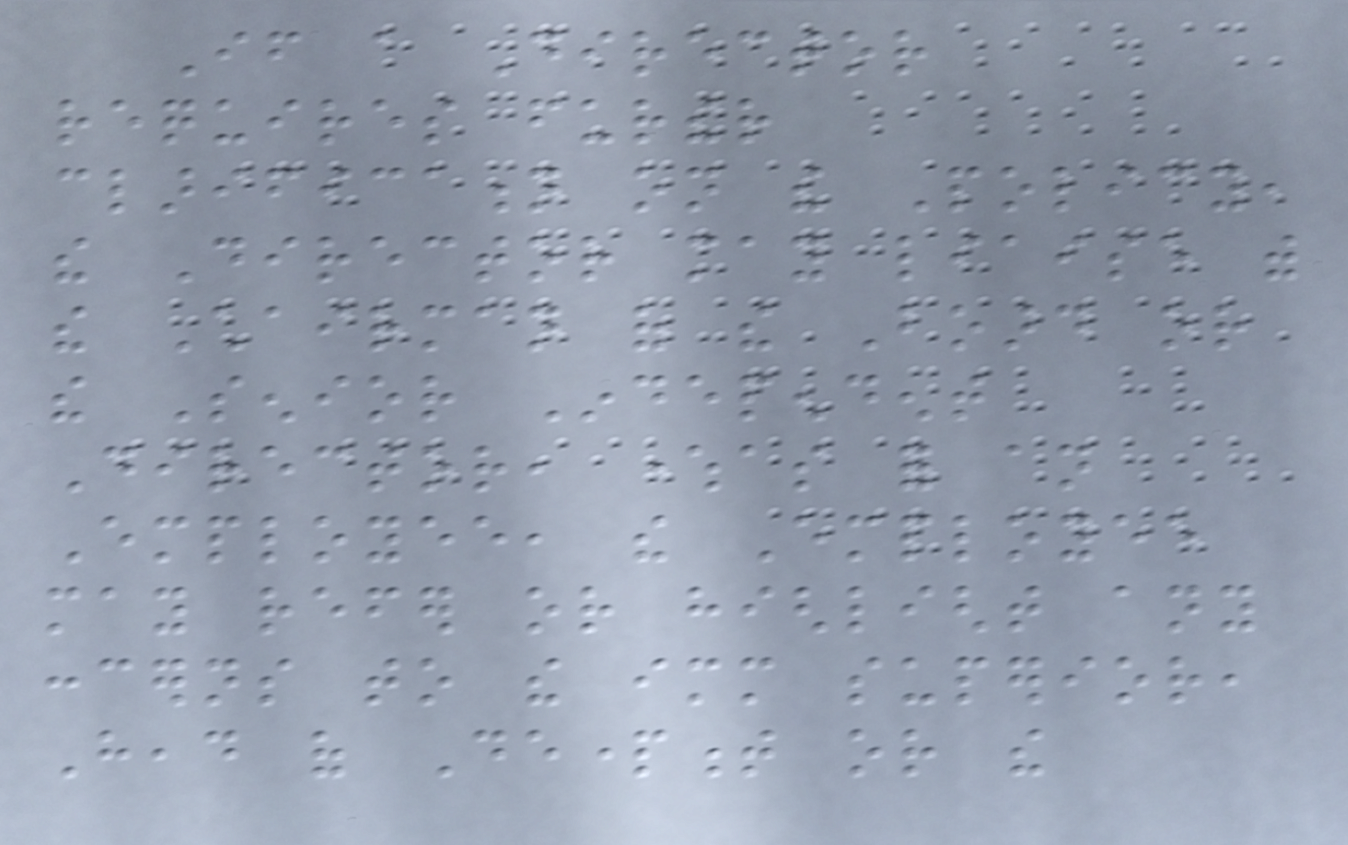If a Director
requires further
clarification on the Policy,
the Director may liaise with
the Chairman of the Board or
the Senior Independent
Director, whereas for an
Employee, the Employee
may refer or highlight any
concerns to the immediate superior,
Head of Department or the
